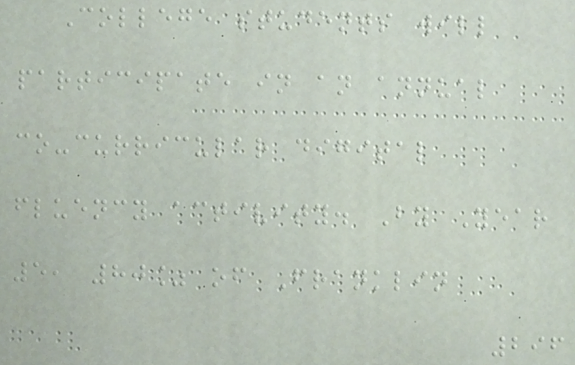College students will
participate in an annual
co-curricular digital
fluency activity. By Year
5, 80% of Franklin
296
